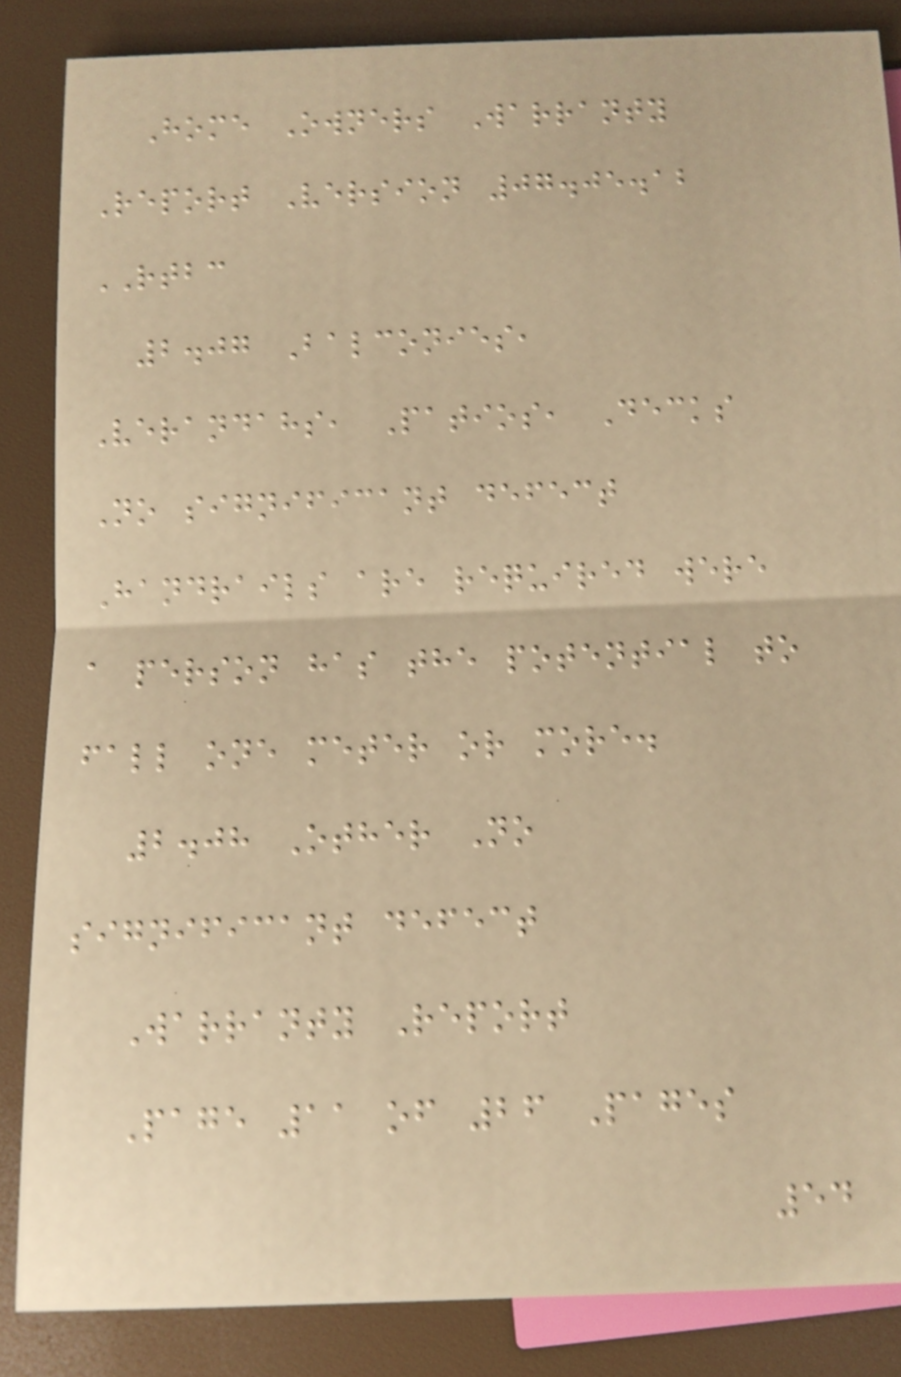Home Owners Warranty
Report Version 07.05.12
RTBC
2.07 Balconies,
Verandahs, Patios, Decks
No significant defect
Handrails are required were
a person has the potential to
fall one meter or more.
2.08 Other No
significant defect
Warranty Report
Page 11 of 26 Pages
54
